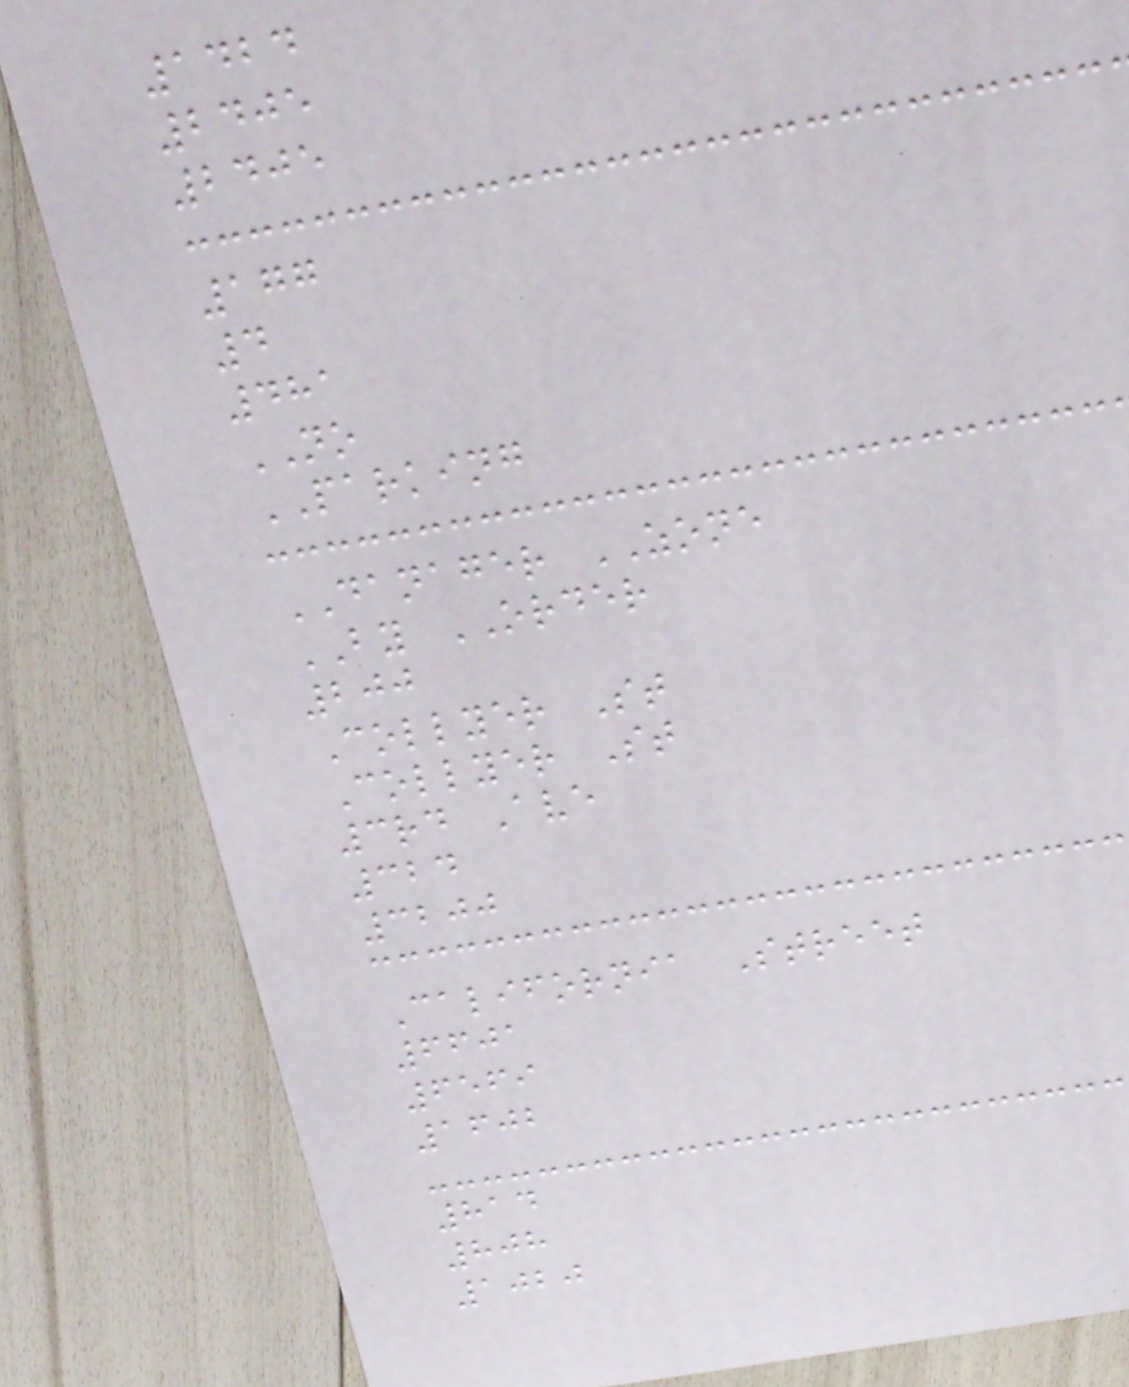1424
2405
2405
177
4
481
NO
PARKING
DANAGER ZONE
BY ORDER
200
Collyer St
Collyer St
3rd Ave
324
3200
California Street
6601
6569
1602
814
808
1020
